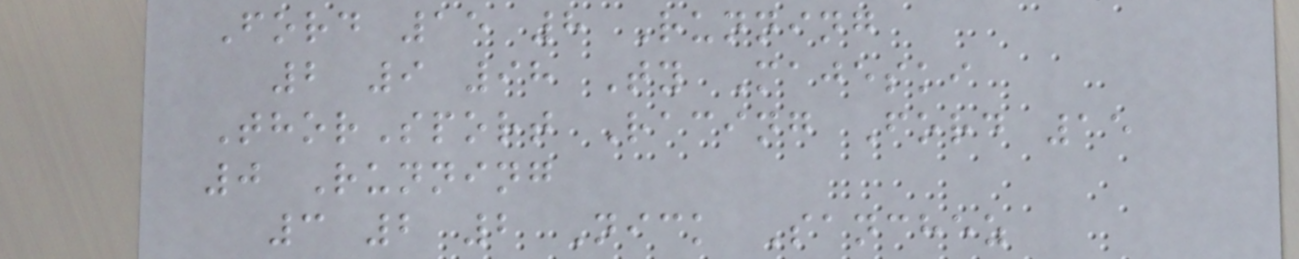Ford 15 8 Running
2 9 98 Ty Majeski
ThorSport Racing Ford 15
0 Running
3 2 2 Nick Sanchez
